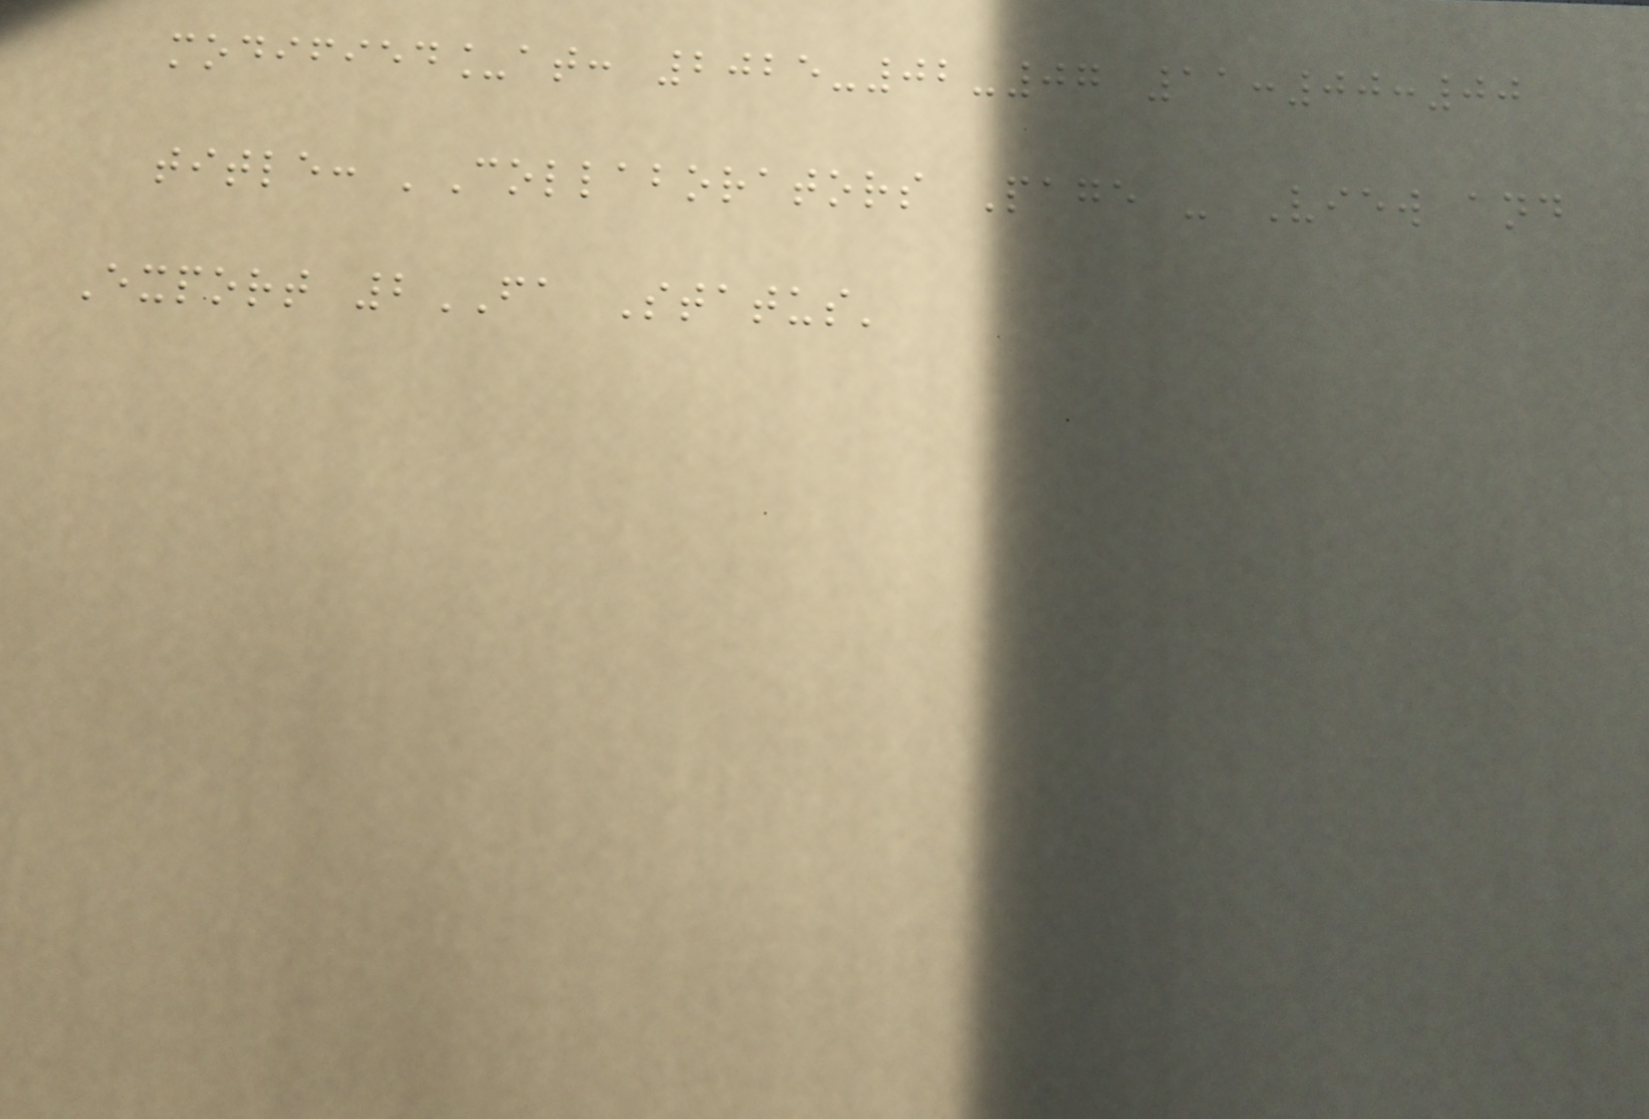modified_at: 2025-02-07 11:00:00
title: 'Collaborators Page - View and
Export 2FA Status'
